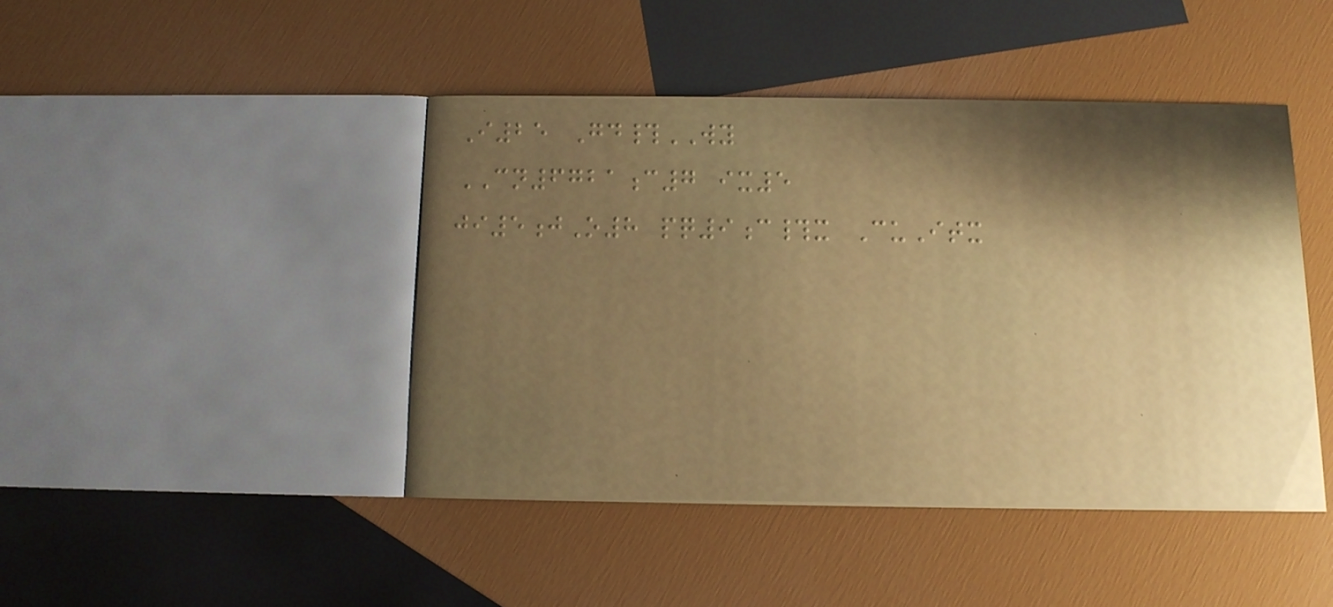I25 Gd#WY
CN6721c7 ix5
ji5jO8 pq9c#x CuItx
